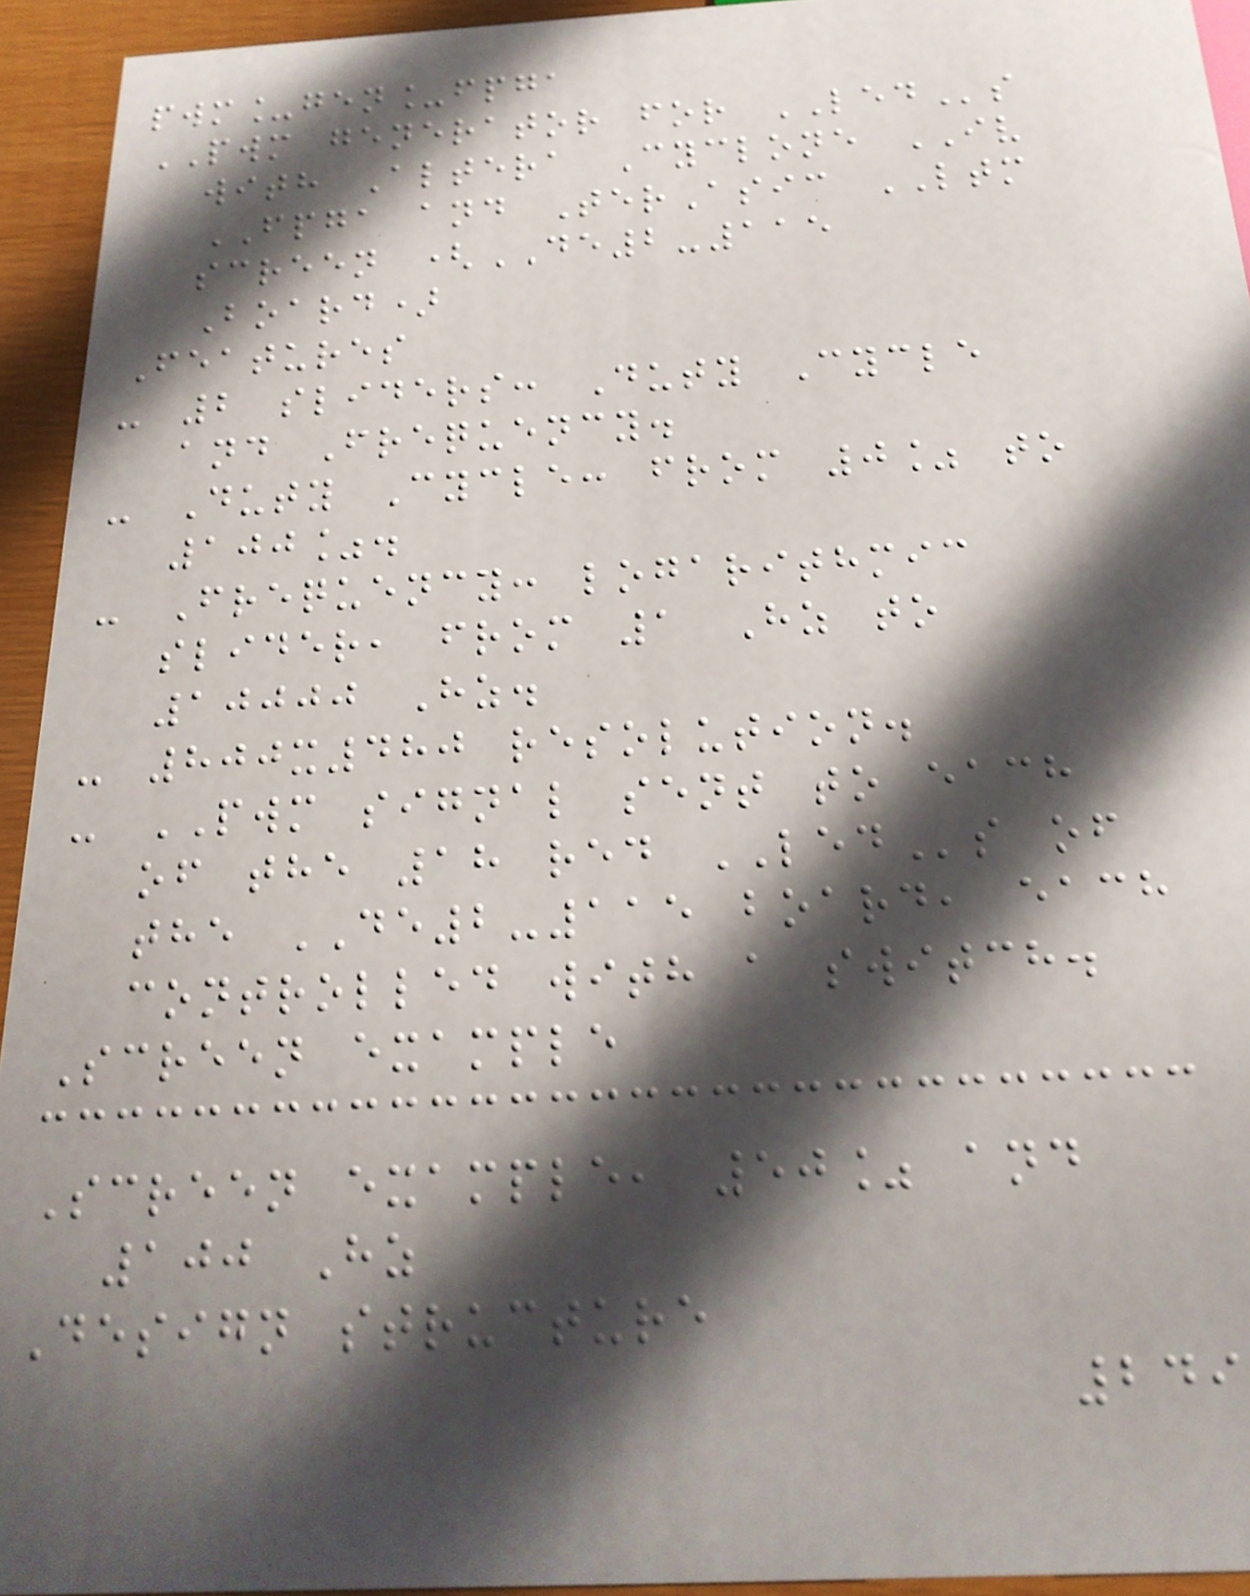pwm_gen_fpga
PWM generator for LEDs
with Altera Cyclone IV
FPGA and TerAsic LTM
screen (DE2-115
Board)
Features
- 2 sliders: Duty Cycle
and Frequency.
- Duty Cycle: from 0% to
100%.
- Frequency: logarithmic
slider, from 1 Hz to
10000 Hz.
- 800x480 resolution.
- PWM signal sent to each
of the 18 red LEDs of
the DE2-115 board, each
controlled with a switch.
Screen example
Screen example, 50% and
100 Hz
Design structure
249
